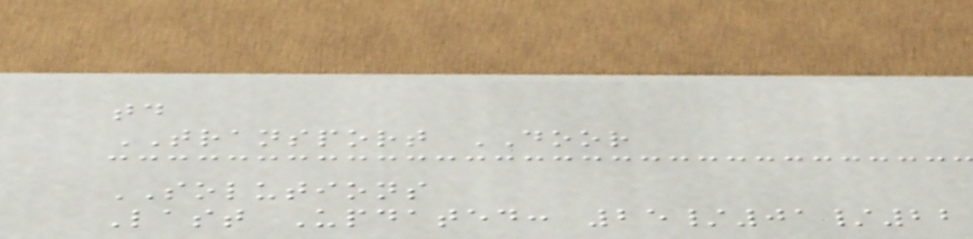td
TRANSPORT DOOR
SOLUTIONS
Last Updated: 25/01/22
